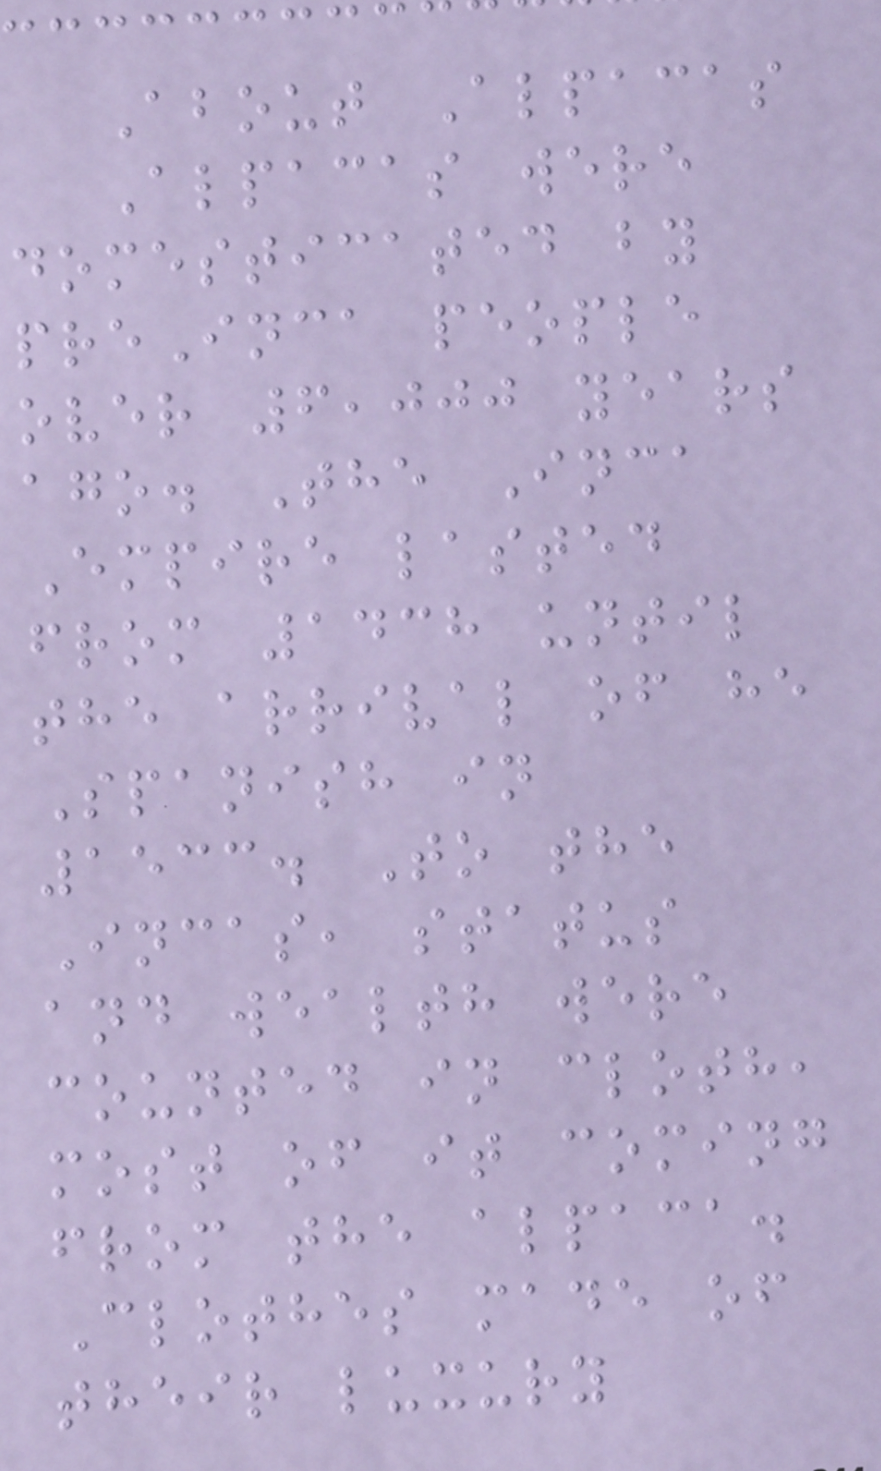About Alpacas
Alpacas were
domesticated by
preInca people
over 6,000 years
ago. The Inca
Empire lasted
from 1438 until
the arrival of he
Spanish in
1533. To the
Incas, status
and wealth were
counted in cloth,
most of it coming
from the alpaca.
Clothes made of
their luxury
